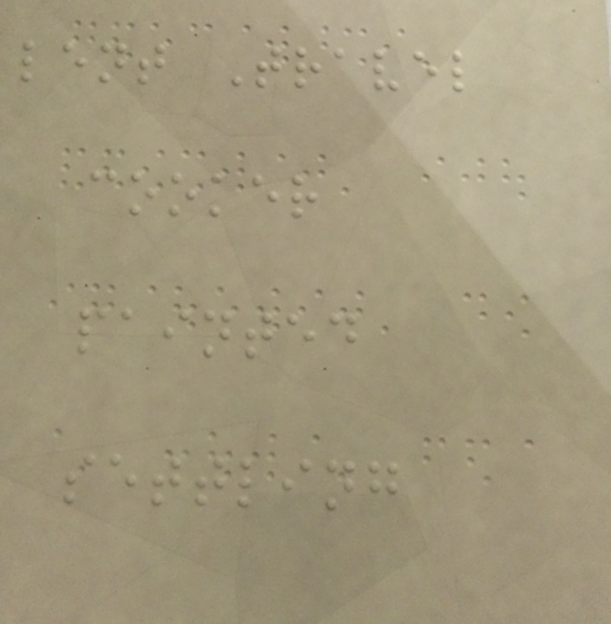lent Travel
cooker
painted
settling
